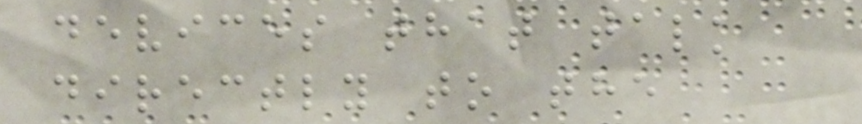devices that talk
directly to the
